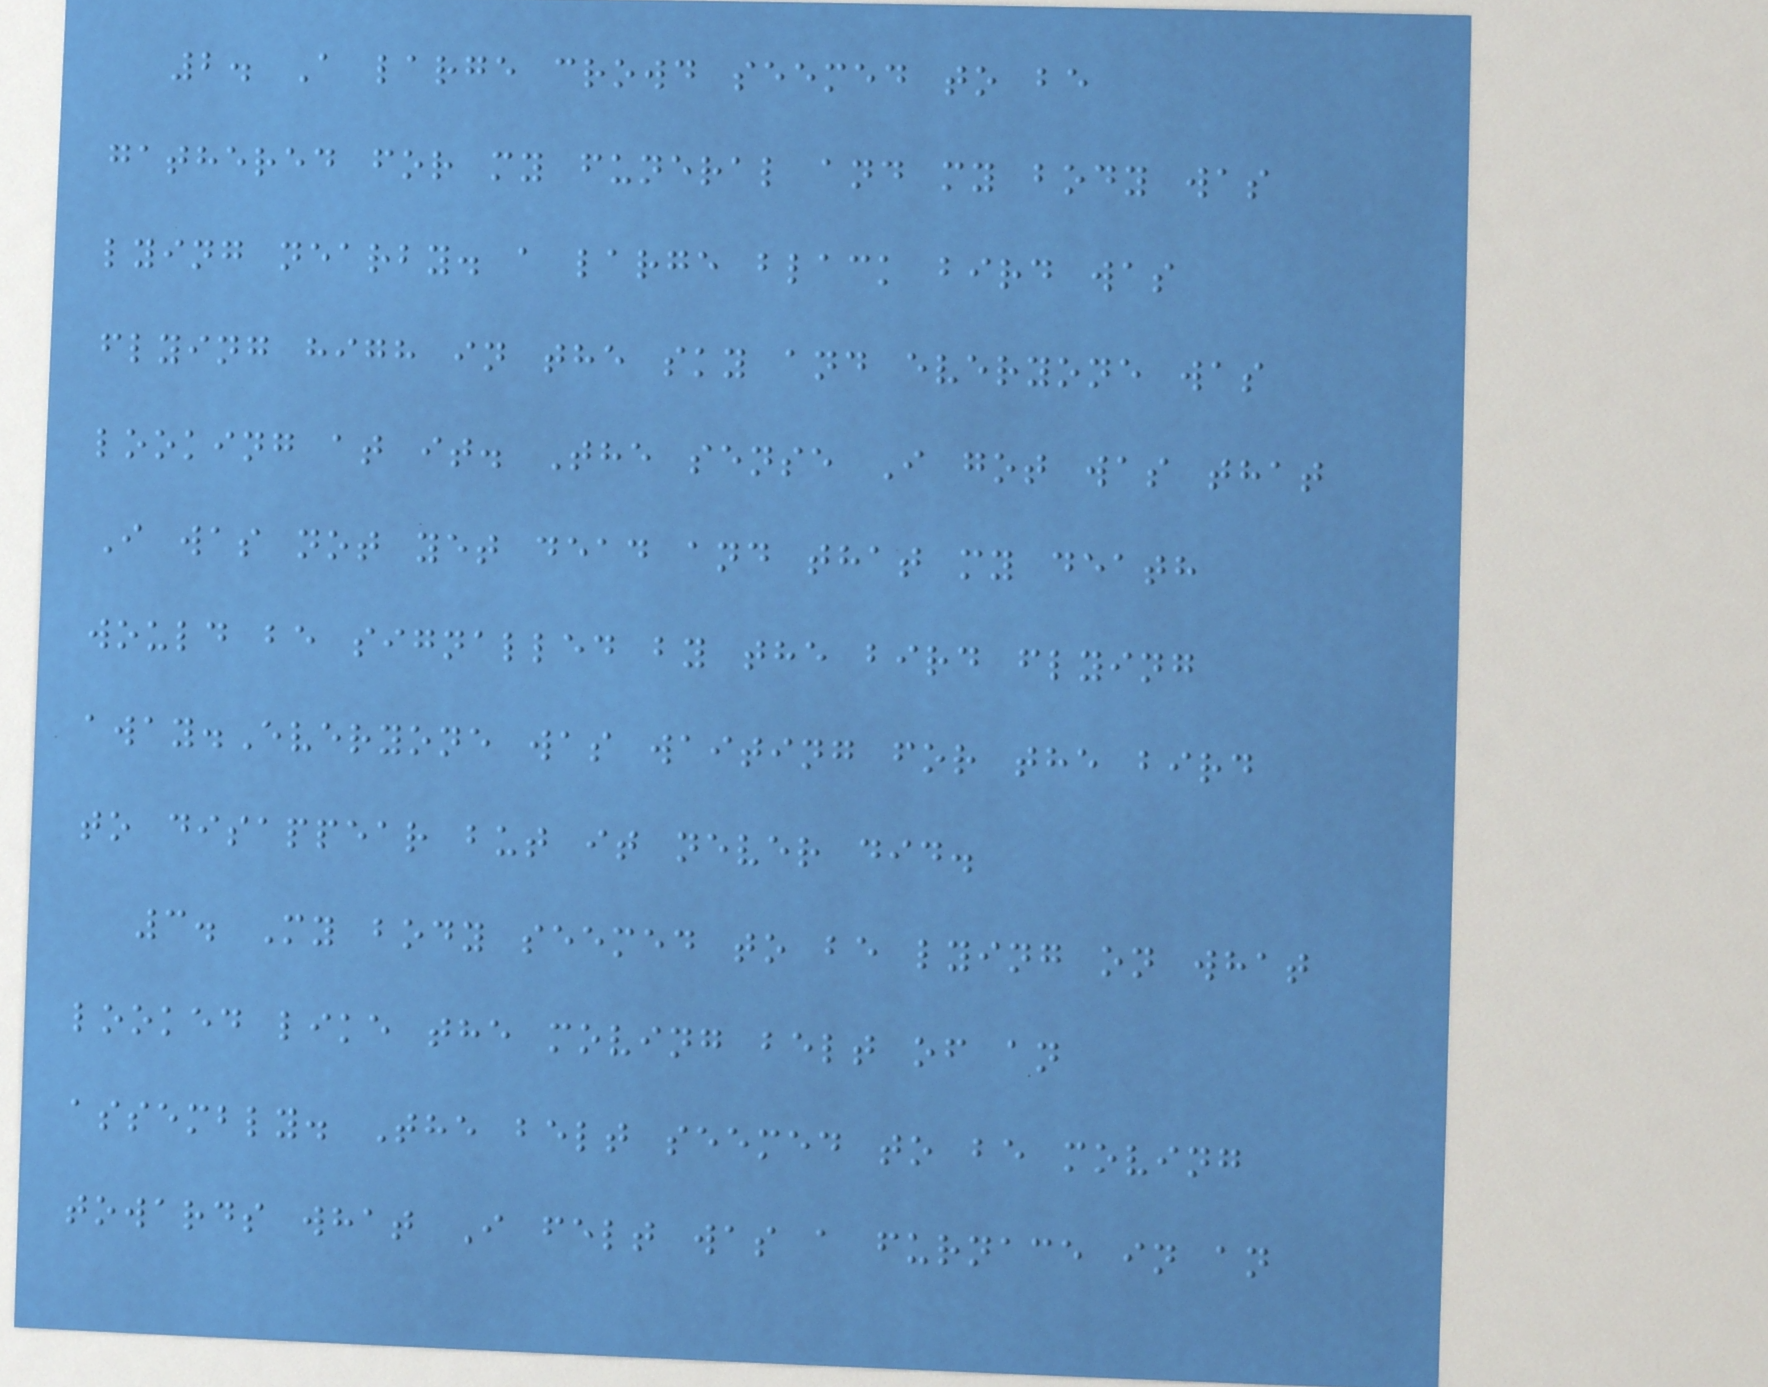2. A large crowd seemed to be
gathered for my funeral and my body was
lying nearby. a large black bird was
flying high in the sky and everyone was
looking at it. The sense I got was that
I was not yet dead and that my death
would be signalled by the bird flying
away.Everyone was waiting for the bird
to disappear but it never did.
3. My body seemed to be lying on what
looked like the moving belt of an
assembly. The belt seemed to be moving
towards what I felt was a furnace in an
